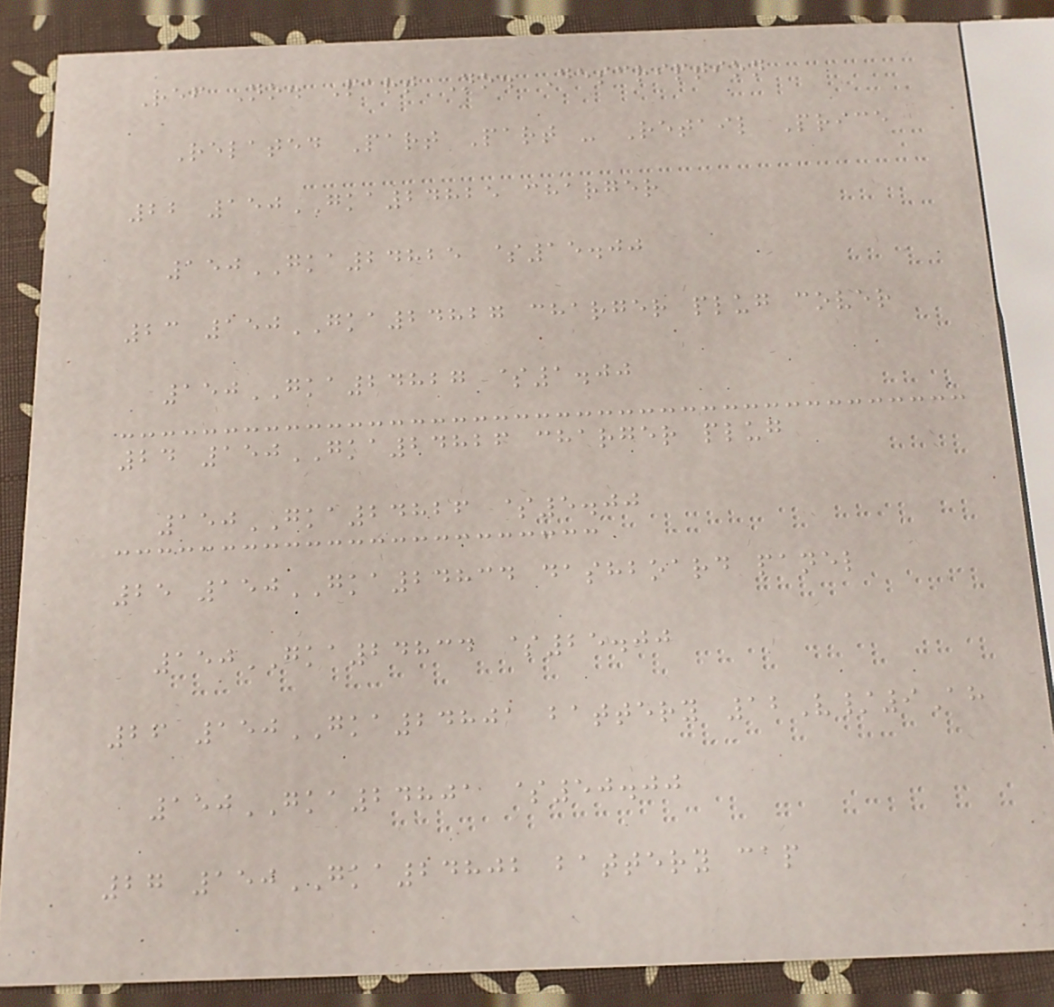Ref No. Part No. Description
Related Part Part - Retail Price
22 150GKA24825 charger
150GKA24825 $15.00
23 150GKA24827 charger plug cover
150GKA24827 $1.00
24 150GKA24826 charger plug
150GKA24826 $5.00
25 150GKA24834 dashboard panel
150GKA24834 $25.00
26 150GKA24801 battery 12V/9Ah
150GKA24801 $50.00
27 150GKA24802 battery cap
